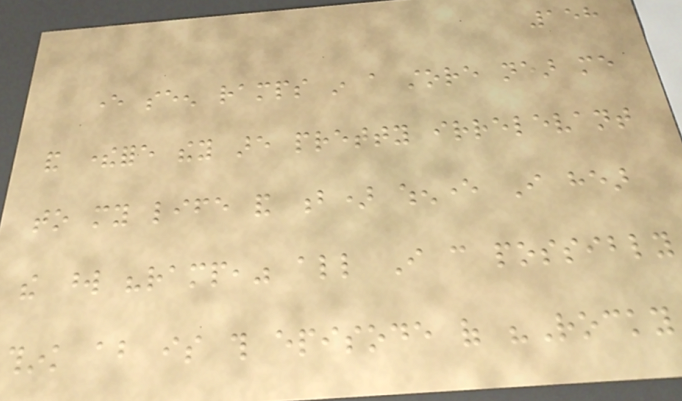158
ever seen ramps in a store near me
and therefore they are pretty irrelevant
to my life and b) whenever I hear
the word "ramp," all I can possibly
think about is this episode of "Rocky
